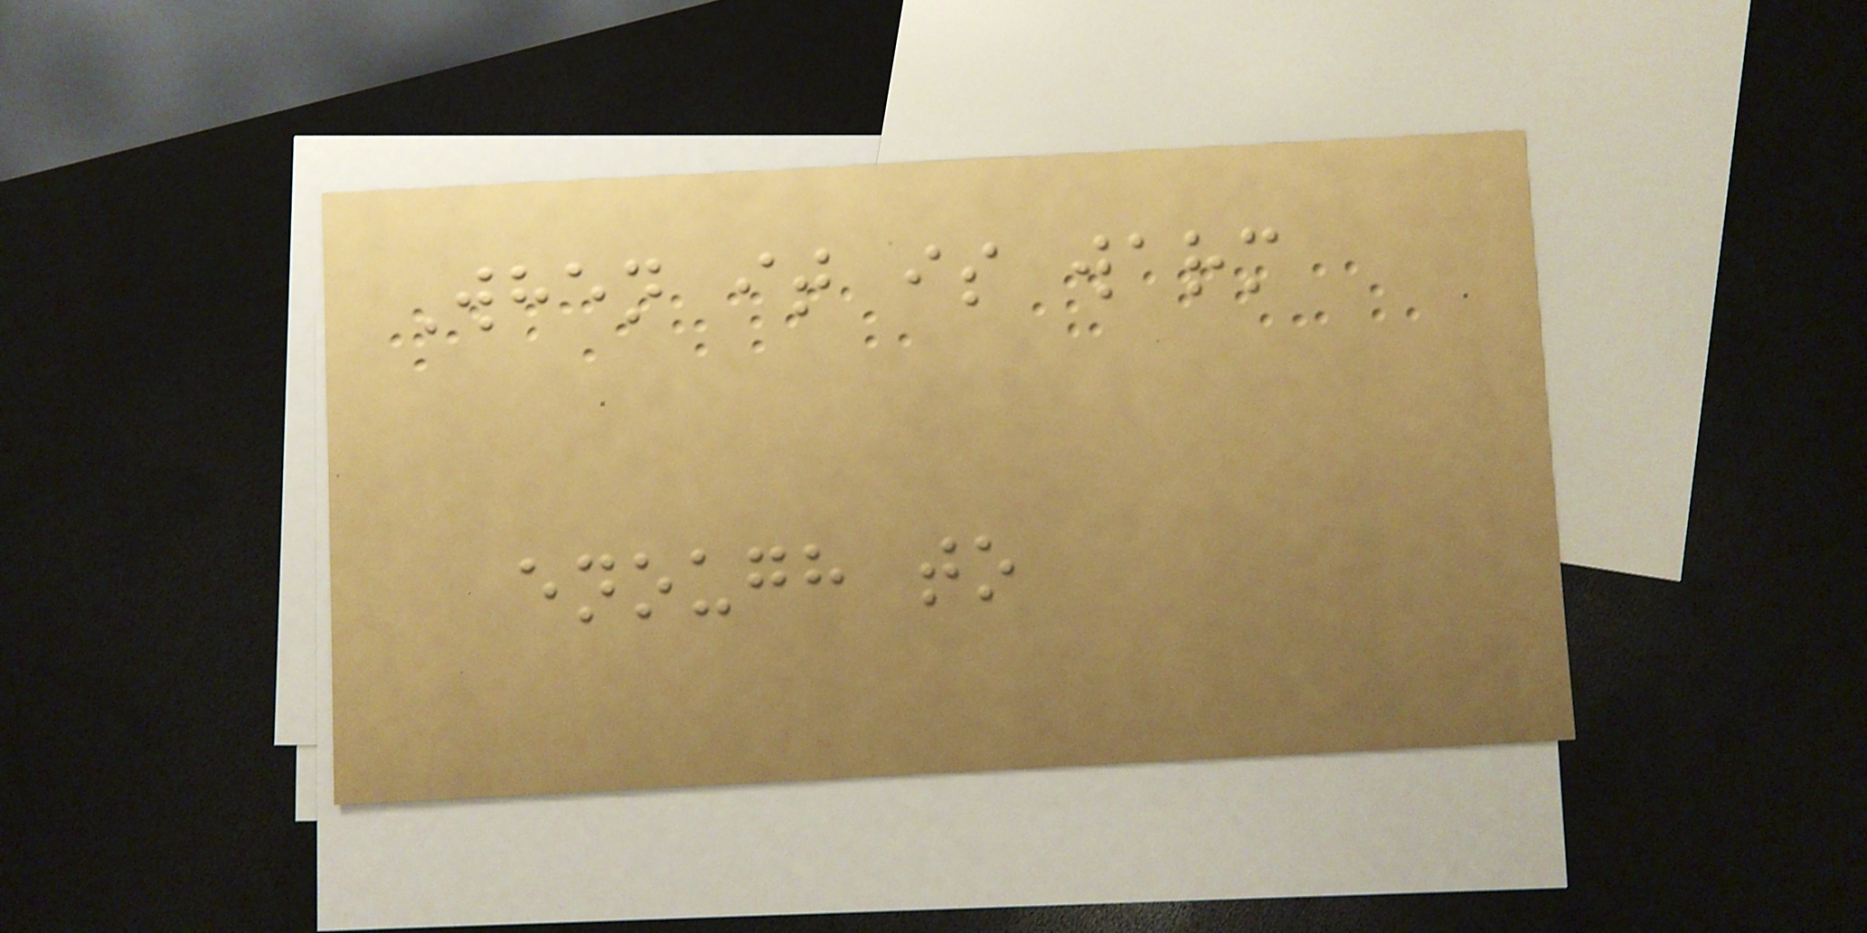When it is warm
enough to
